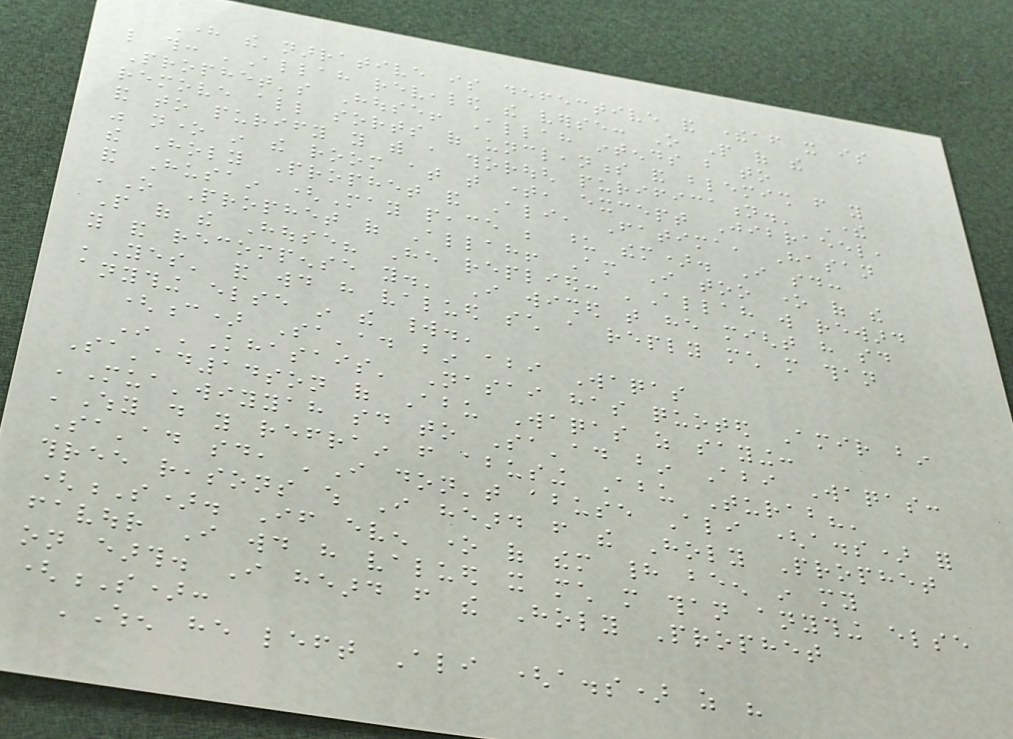Here the narrative is defective and thereafter it is
like this: 'Allah revealed the verse: O People of the
Prophet's House! Allah intends but to
remove all sorts of uncleanness and blemish from you
and to purify you with a thorough purification.' There
was none in the room at that time, except Jibraeel,
the Holy Prophet and Ali, Fatima, Hasan
and Husain (May peace be upon them). I said:
'O Prophet of Allah! Am I too one of the
People of the House? He replied: 'Allah will reward
you and recompense you.' I wished that he might have said
'Yes' and would have valued such a reply much more than
anything else in the world.'
(c) Sa'ad bin abi Waqas
In 'Khasais' Nasai has quoted Amir bin
Sa'ad14son of Abu Waqas as saying:
'Mua'wiyyah said to Sa'ad bin Abi Waqas:
'Why do you refrain from abusing Abu Turab?'
Sa'ad said, 'I don't abuse Ali (a.s) for
three reasons which I heard from the Holy Prophet
(S). If even one of them had been in my
favour I would have valued it much more than anything else
on earth. I heard from the Holy Prophet
(S):
'When he left Ali (a.s) as his
